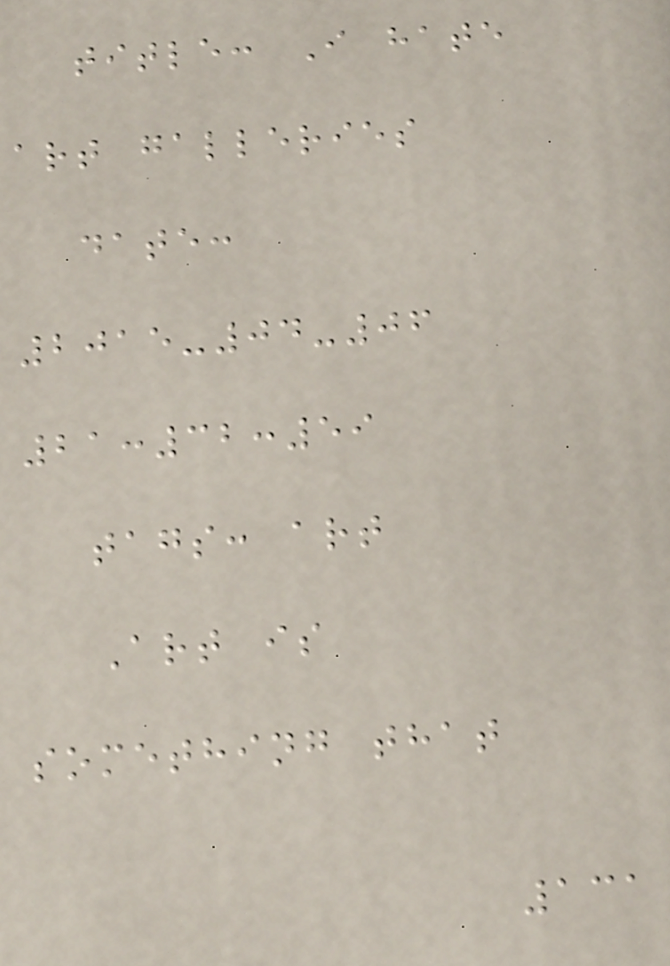title: I hate
art galleries
date:
2015-04-06
21:32:59
tags: art
Art is
something that
131
